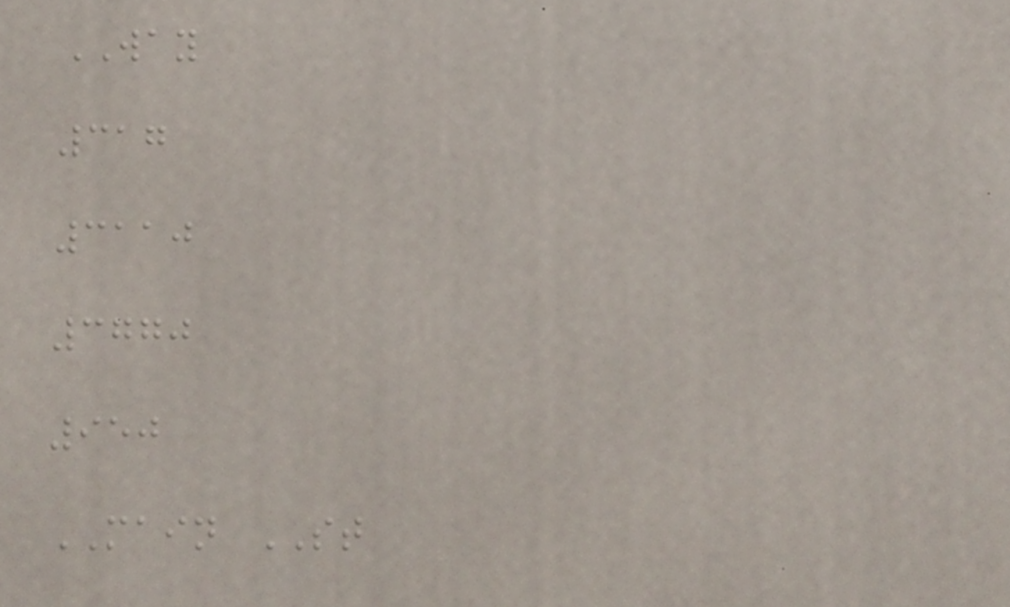WAY
317
3110
3770
950
MAIN ST
